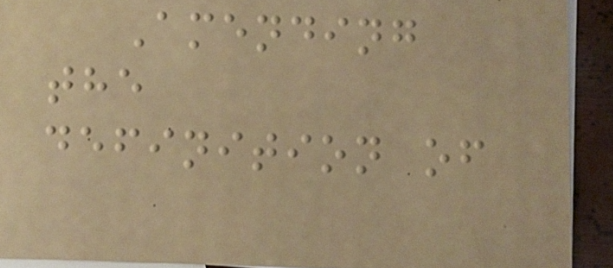Amending
the
definition of
